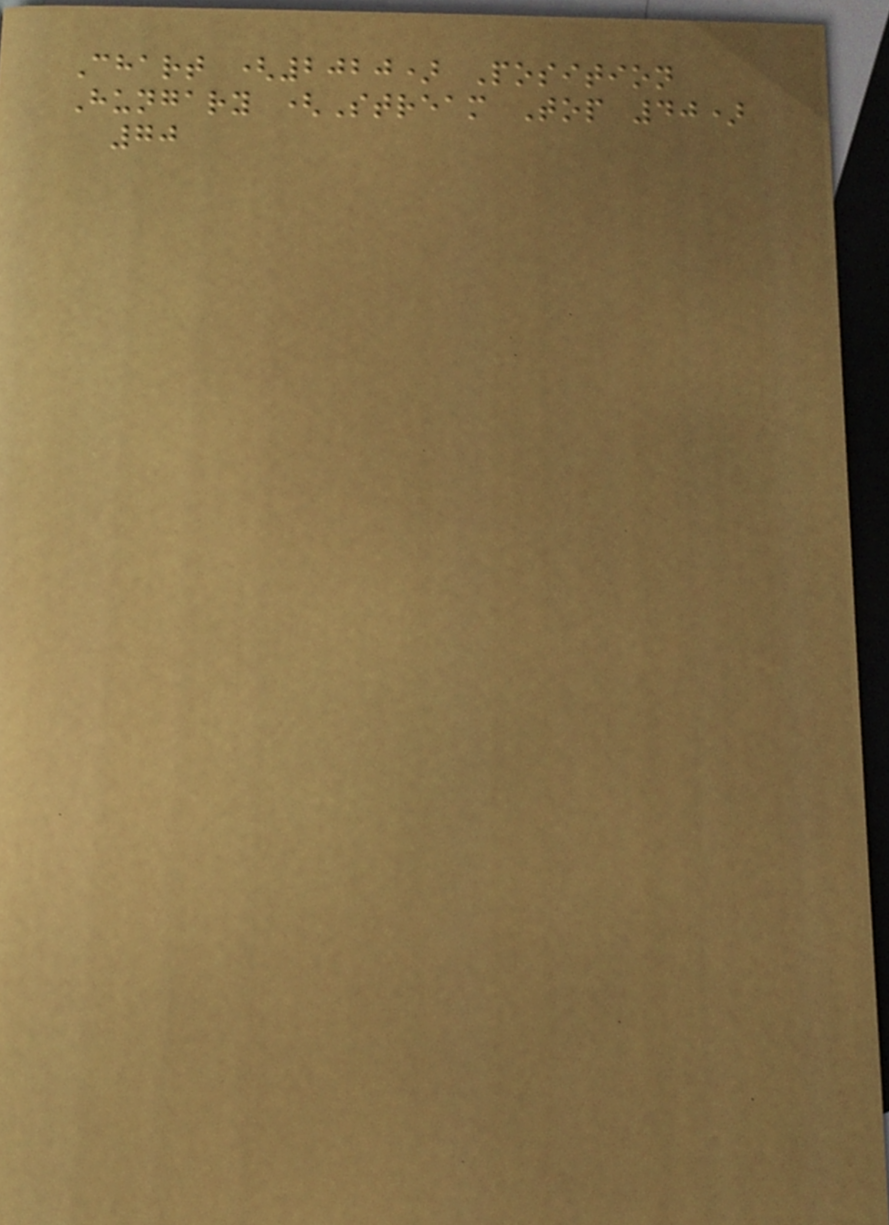Chart (2020) Position
Hungary (Stream Top 40)
70
